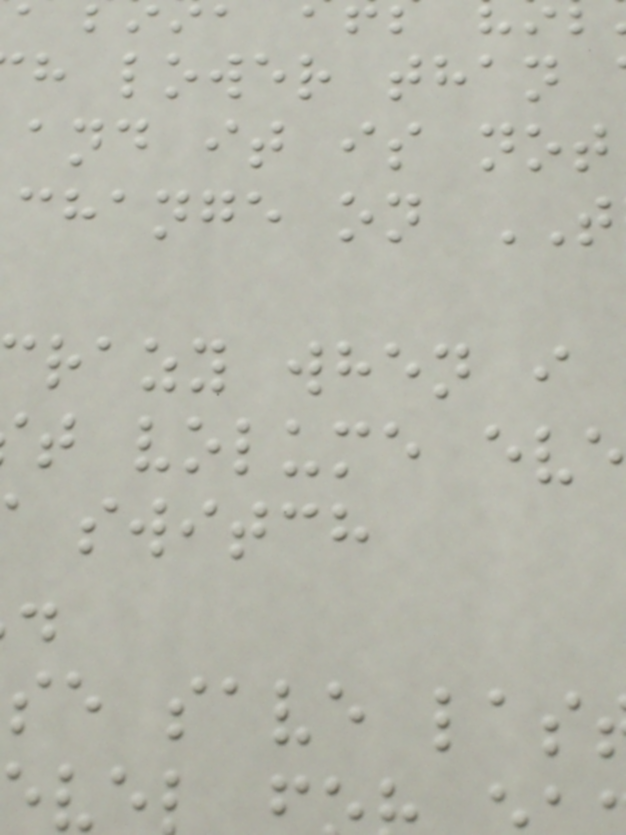h lower than
and it is not
change on
razy when i
t volume eve
switch
se save las
